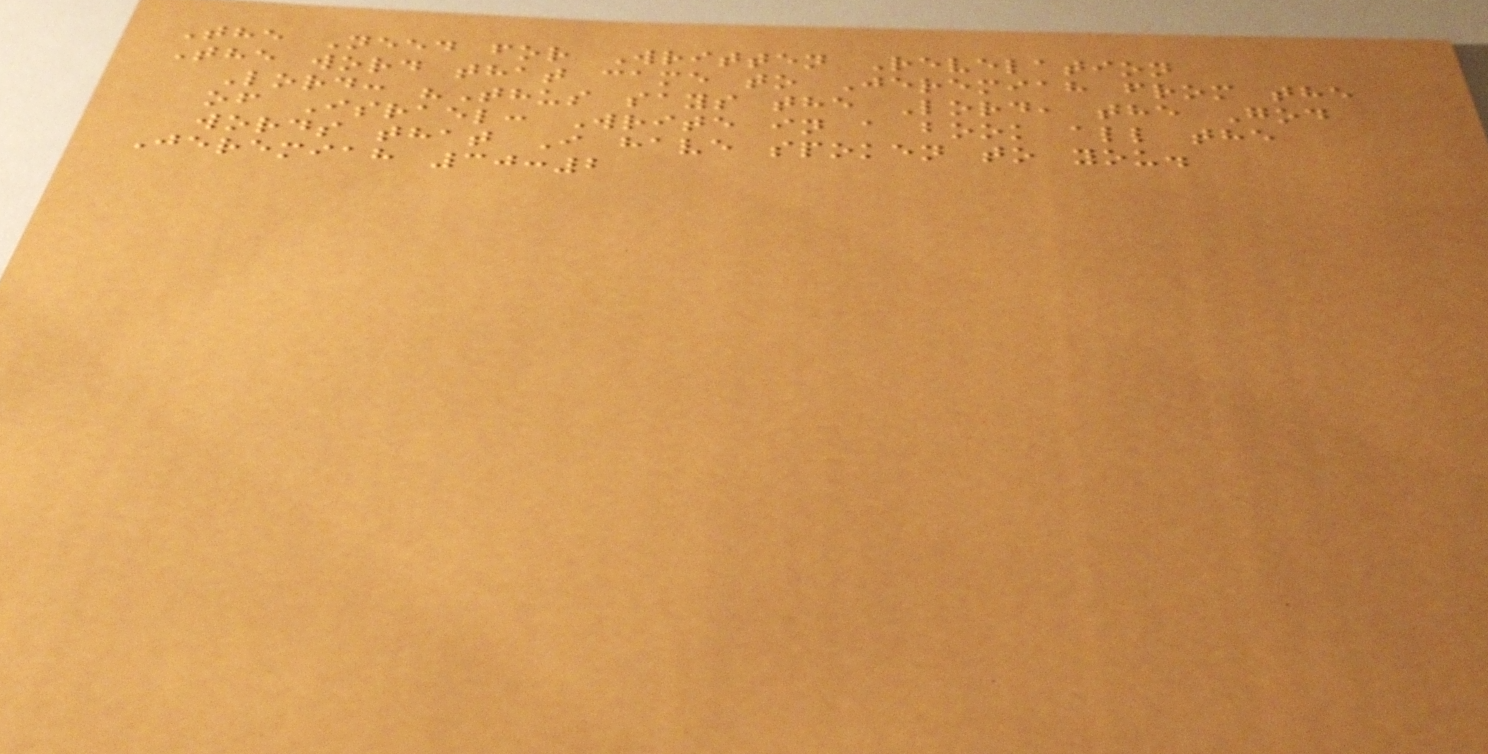The Need for Written Revelation
The word that came to Jeremiah from the
Lord: "Thus says the Lord, the God
of Israel: Write in a book all the
words that I have spoken to you.
Jeremiah 30:2
